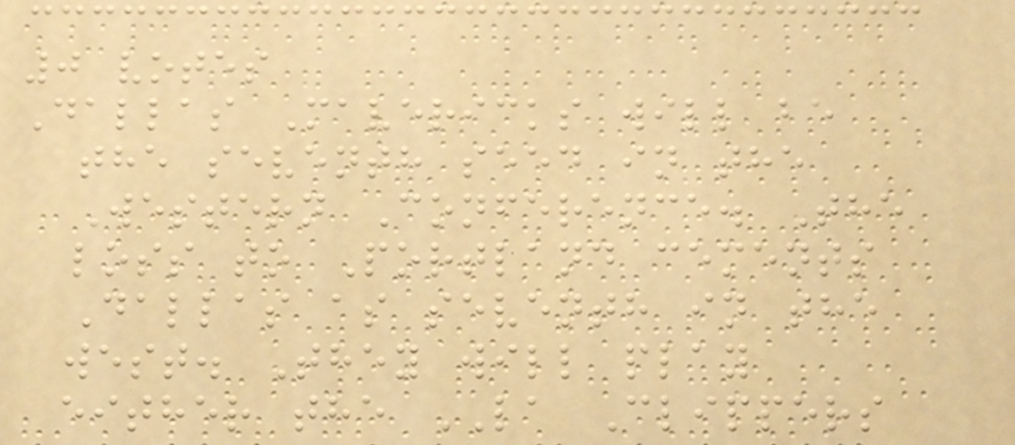0 votes
Dallas Mavericks will be
the seventh seed in the
Western Conference. The
loss to Portland cements
Dallas as seventh in the
west. They will play
either the LA Clippers
